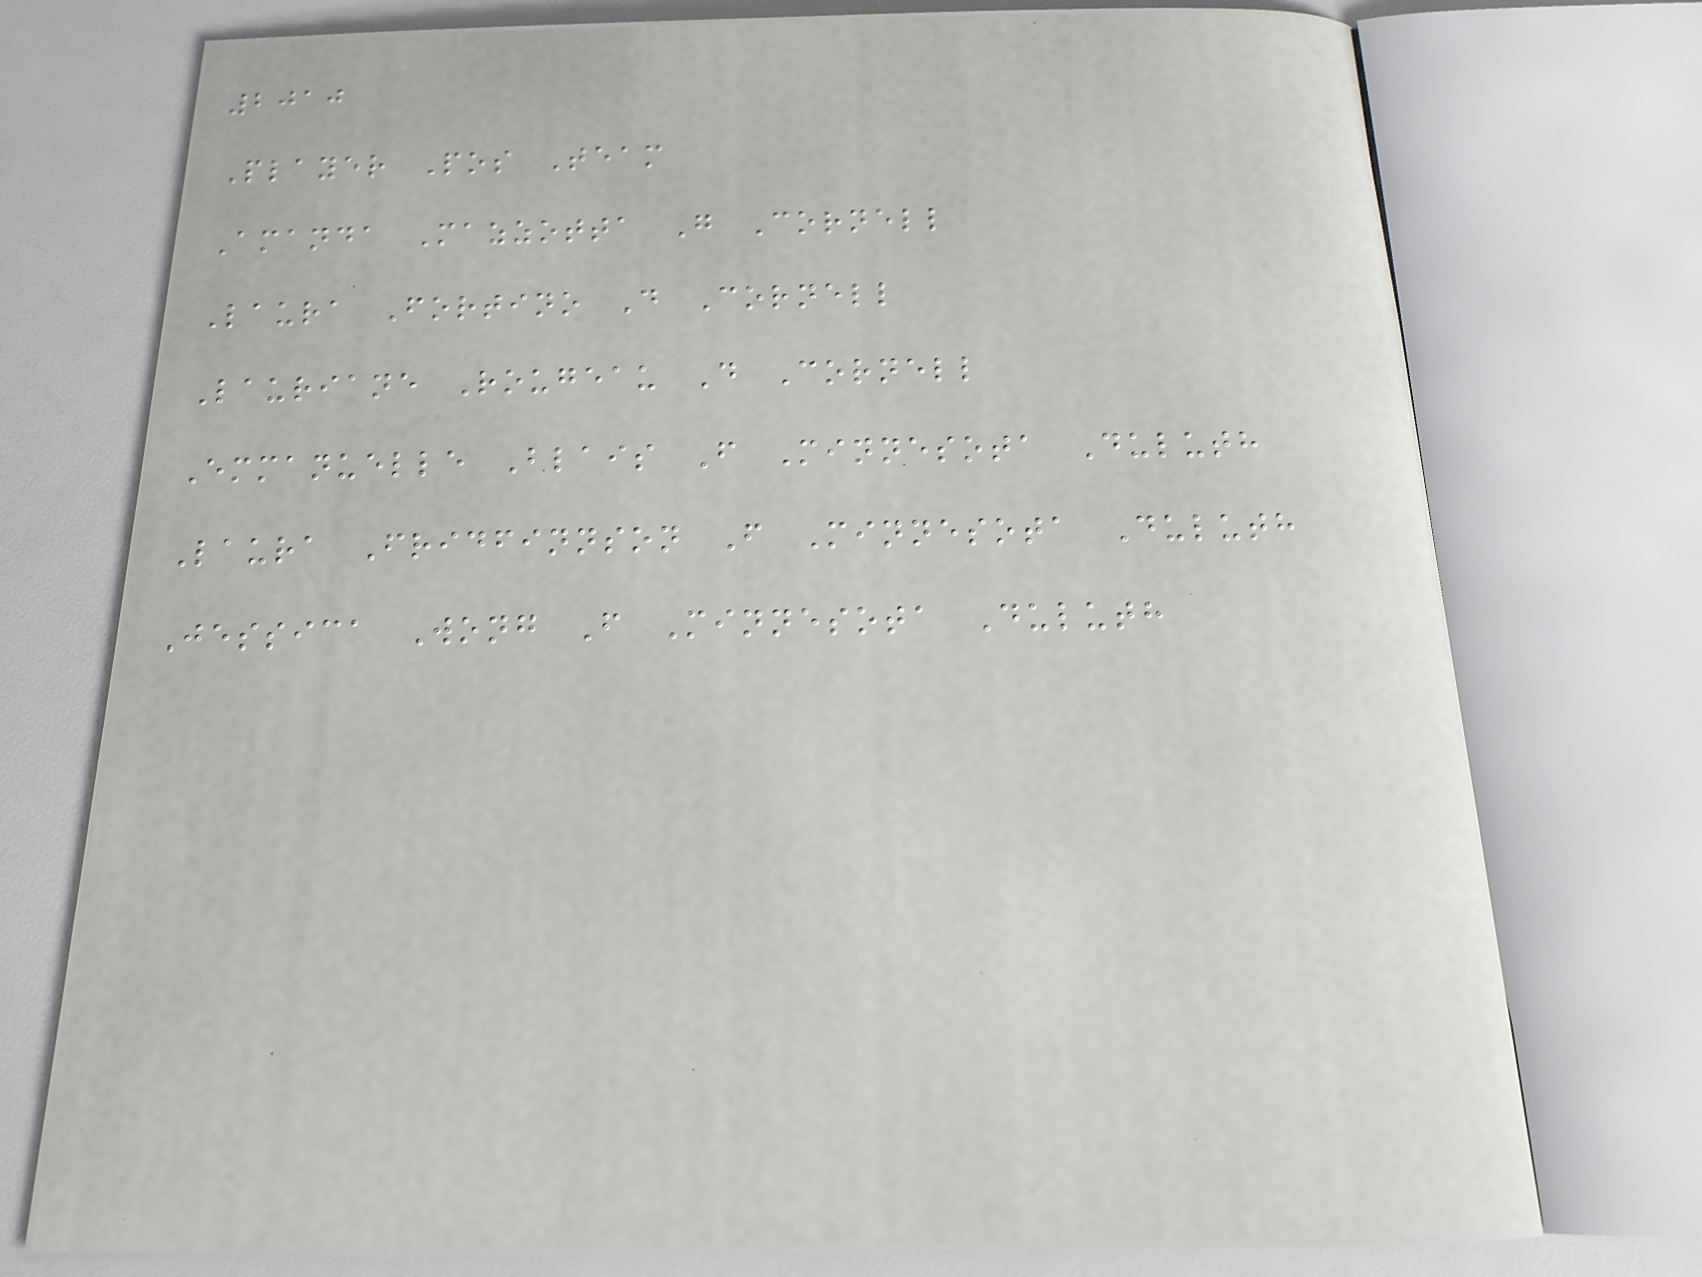2010
Player Pos Team
Amanda Mazzotta G Cornell
Laura Fortino D Cornell
Lauriane Rougeau D Cornell
Emmanuelle Blais F Minnesota Duluth
Laura Fridfinnson F Minnesota Duluth
Jessica Wong F Minnesota Duluth
